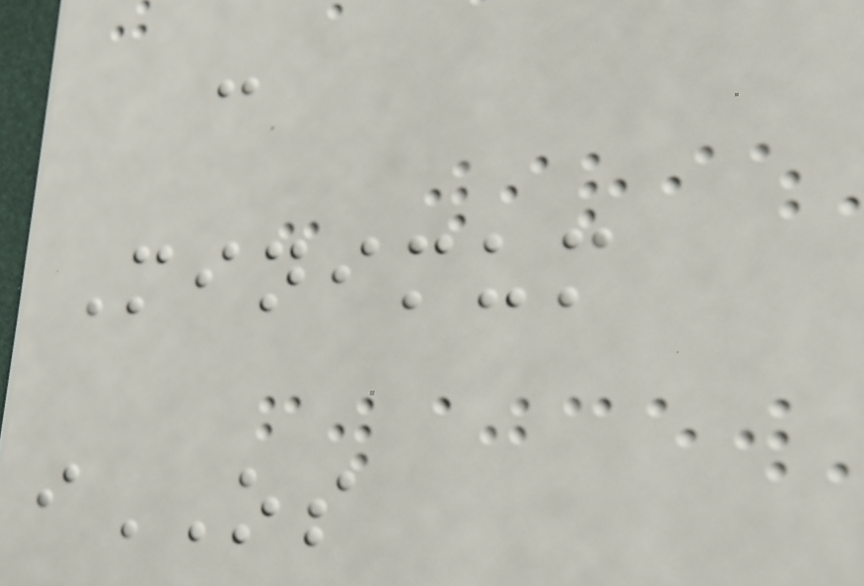-
Minimum
iOS
